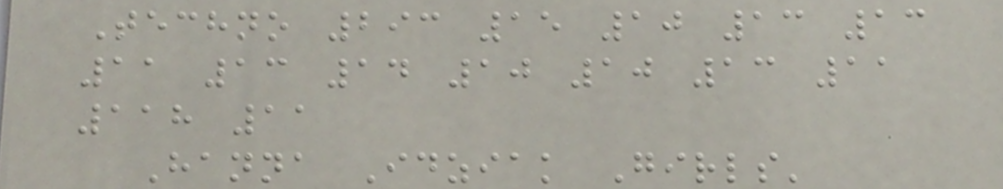Techno 293 15 10 13 13
11 13 14 10 10 13 11
118 11
Hanna Idziak Girls'
